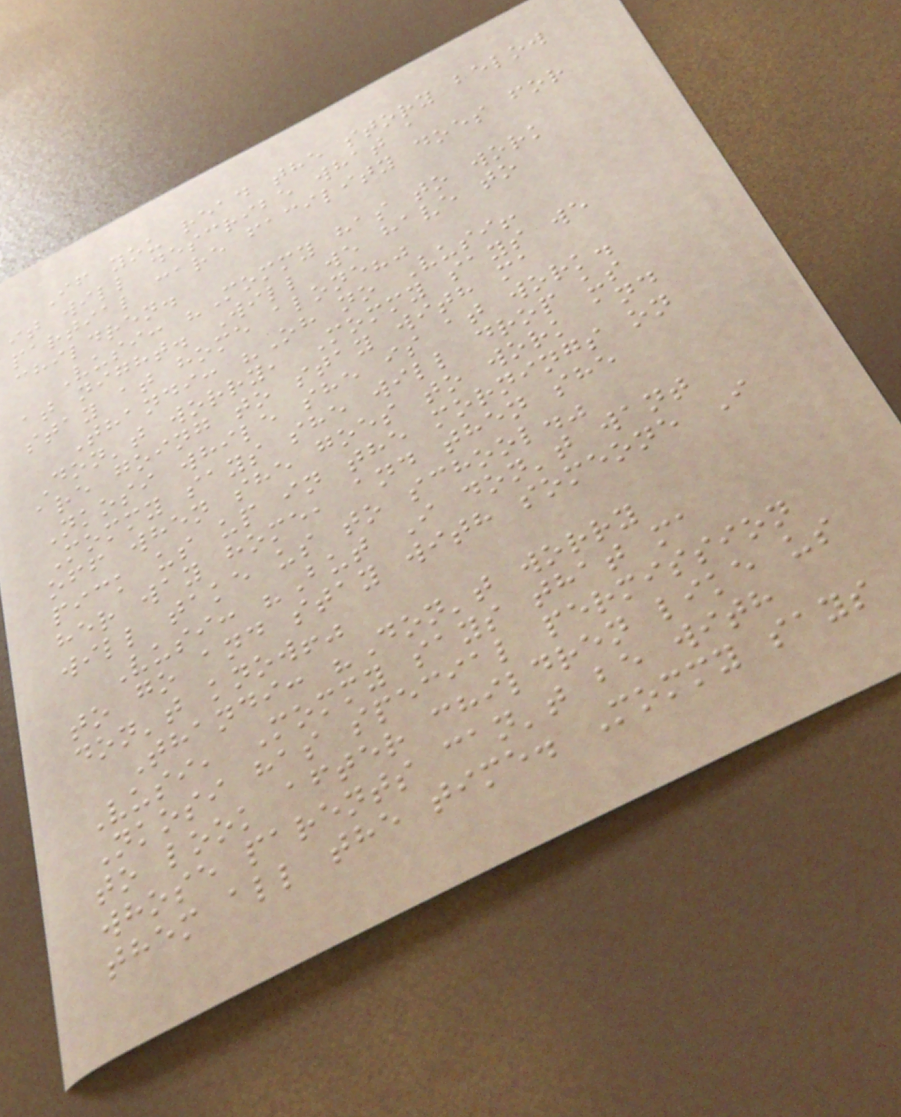If you read the story below
it will describe what a
partial care facility does for
children.
Vusi: "Mommy has to work
at night. Will we have to
stay at home alone?"
Thandi: "Oh no Vusi!
Don't worry, Mommy says we
are going to stay with ma
Nkosi while she is at work.
Mommy says she will drop us
off when she goes to work and
pick us up in the mornings on
her way home, and then she
will take us to school."
Vusi: "But I don't want
to go and stay with someone I
don't know!"
Thandi: "Don't worry
Vusi, Mommy says that ma
Nkosi has special permission
to look after children like us
whose parents can't be with
them all the time. Mommy says
